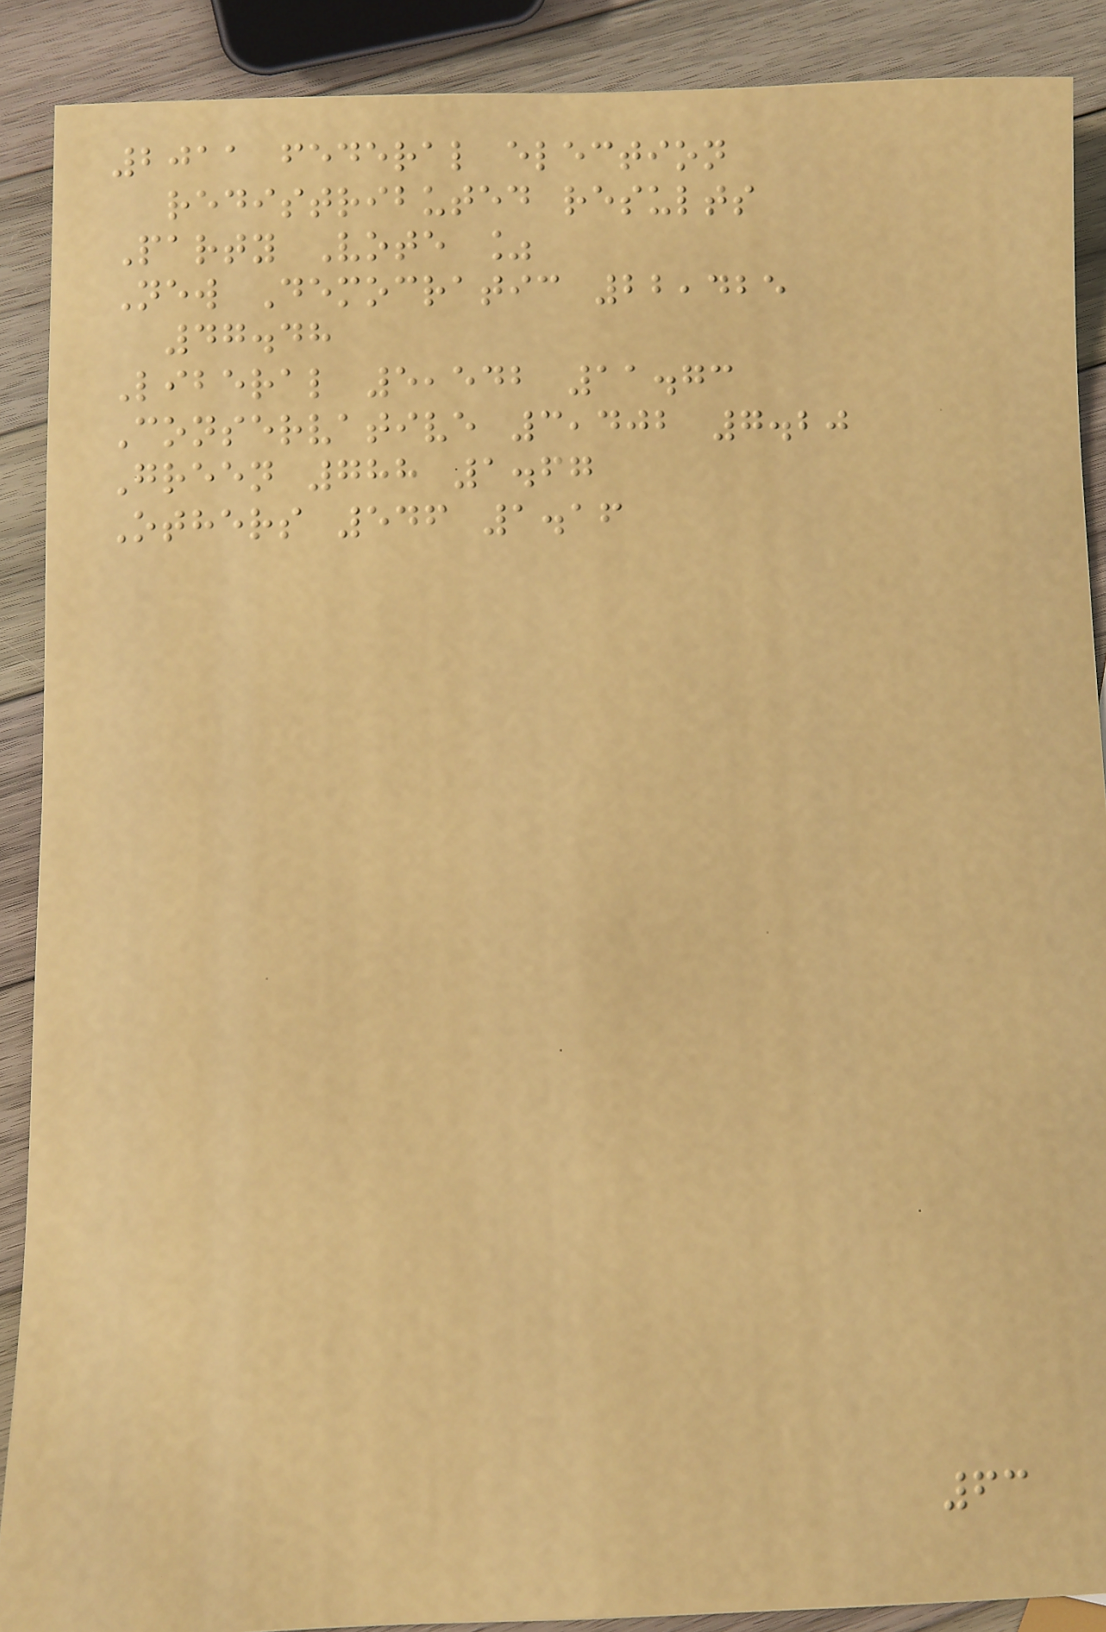2011 federal election
redistributed results
Party Vote %
New Democratic 22,425
47.48
Liberal 5,542 11.73
Conservative 3,402 7.20
Green 788 1.67
Others 546 1.16
63
